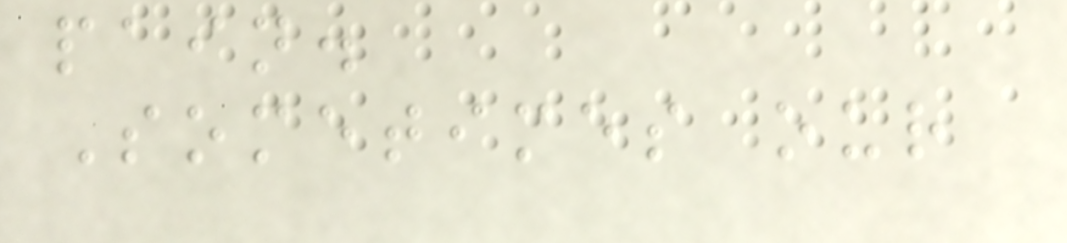pain.
Sometimes our
